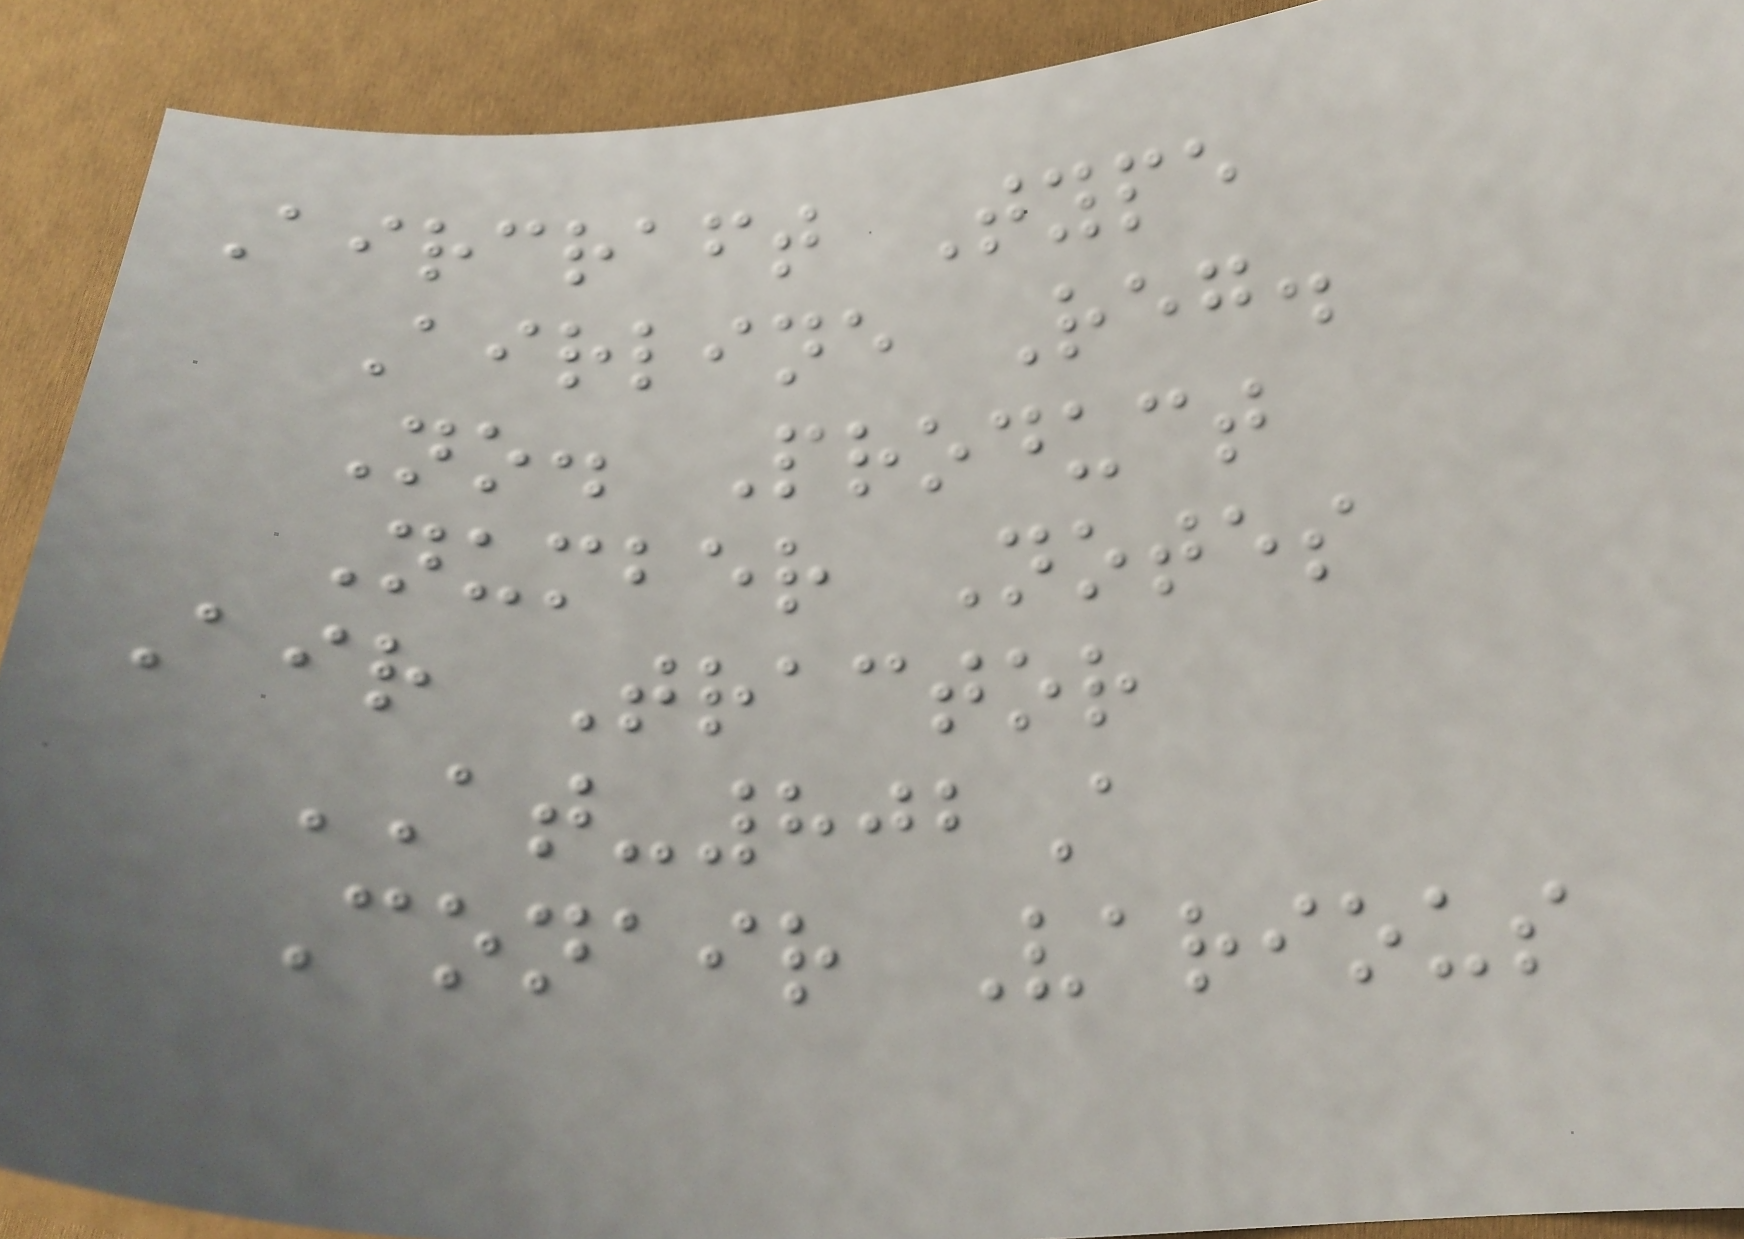Aircraft Type
Airline Reg.
No. Product
Number Notes
Air Tractor
AT-802A
Conair Various
